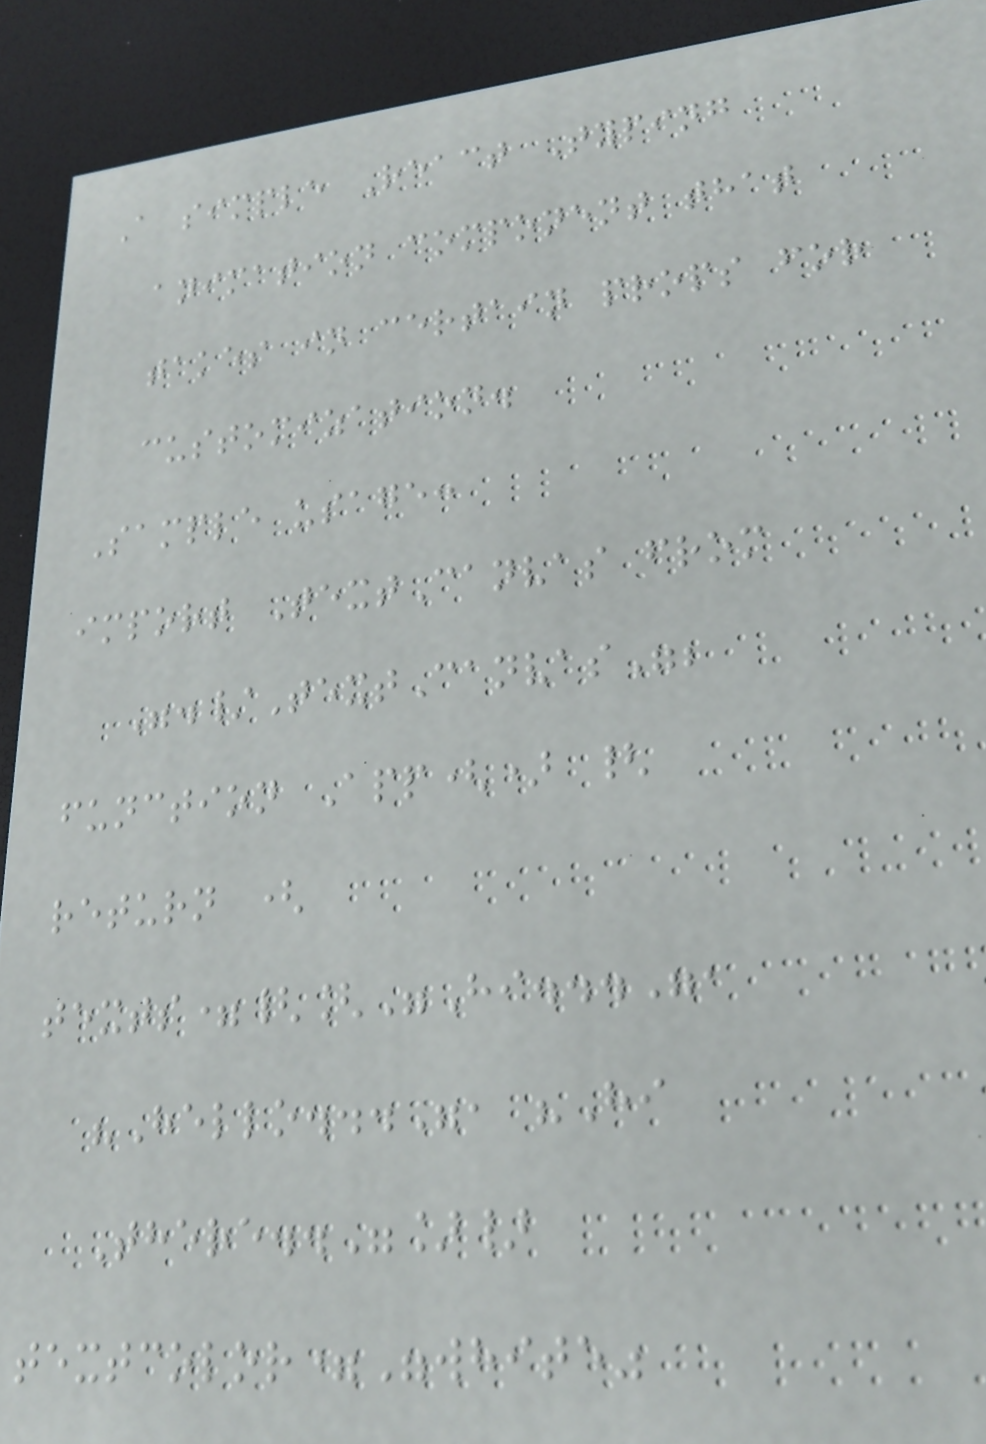A simple React Typing
animation component that
takes in certain props for
customization.
Sample usage:
import TextCanvas from
"./TextCanvas";
function App() {
return (
texts={["Hi...",
"Hello...", "Hi
There.."]}
textcolor="white"
